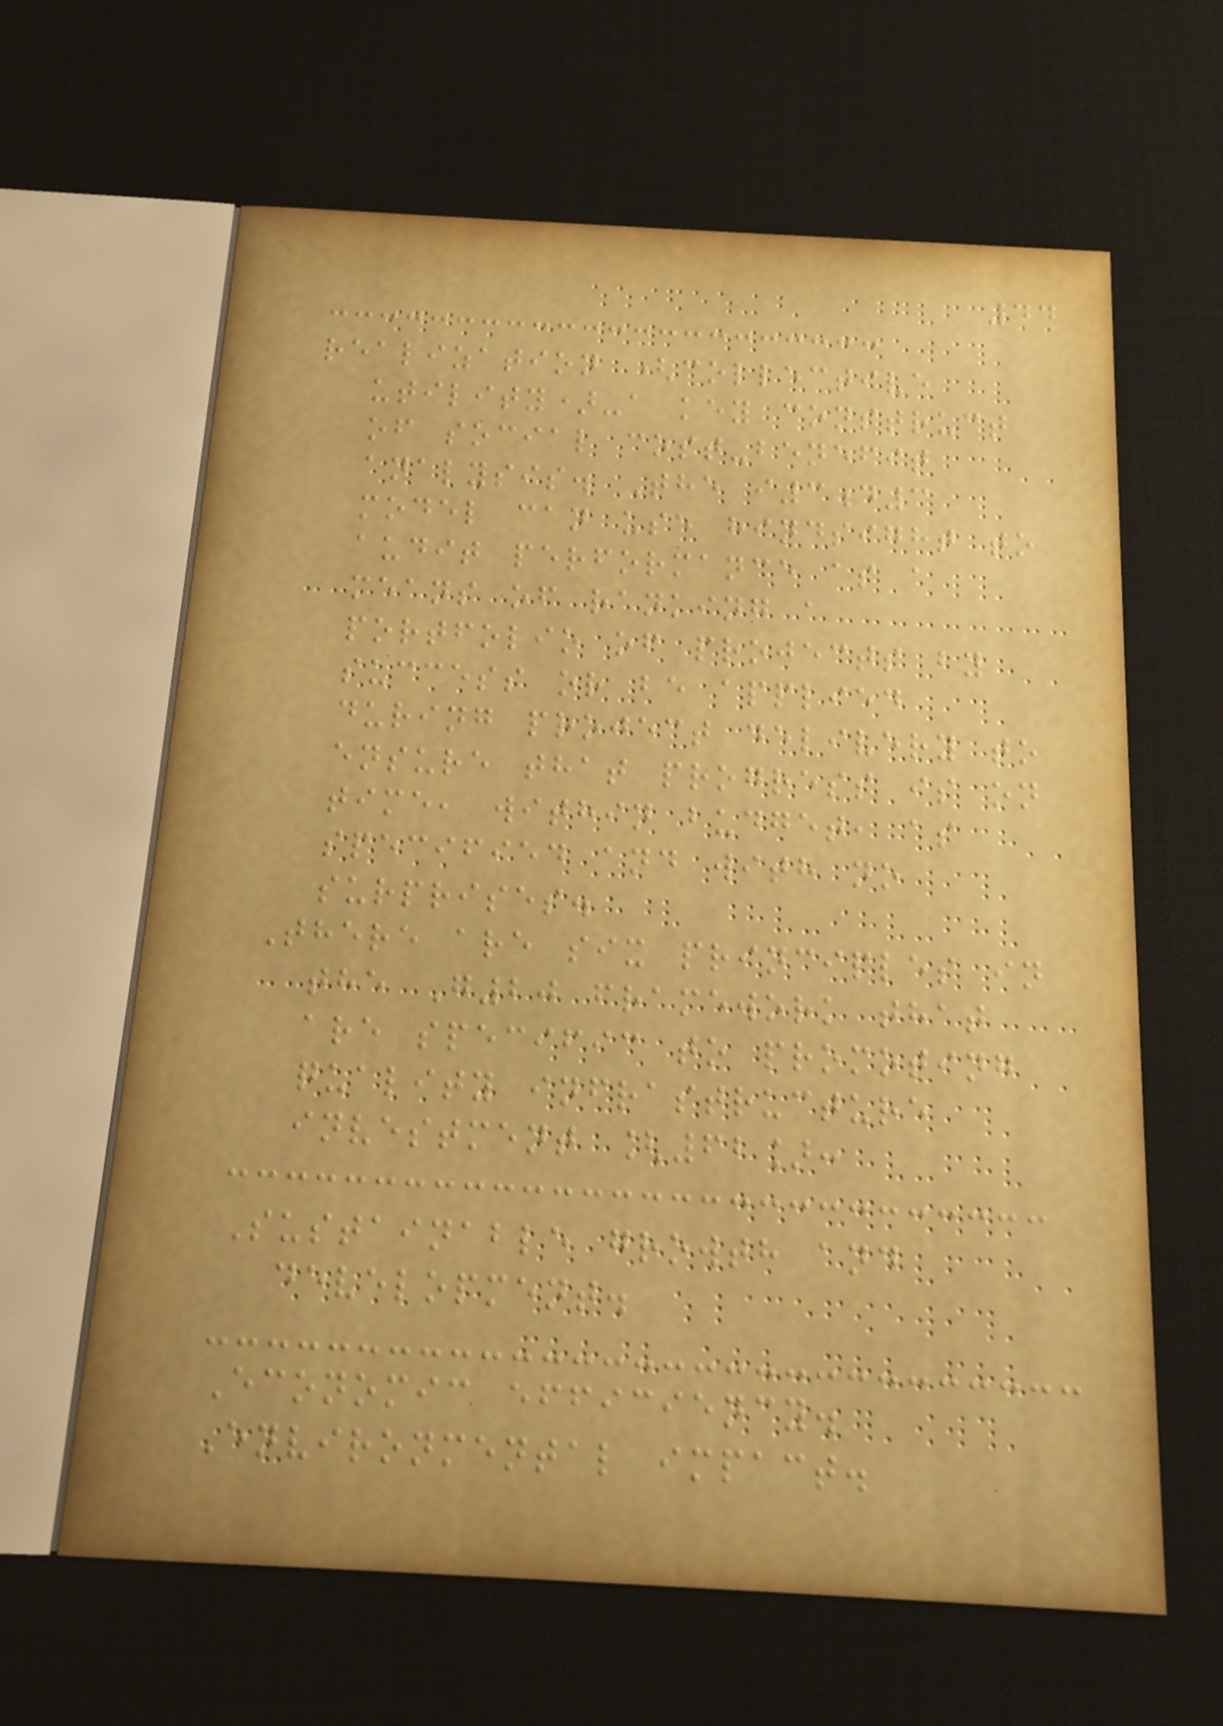44
realization (collective
utility)-a key construct
of social cost-benefit
analysis. The i3d3
model can use hindsight to
audit performance as a
means of ranking a
portfolio of projects by
success or be applied
during project delivery to
ensure that progress is on
time, within budget, as
specified and with no
surprises.
There are six principles in
the G20 framework that
are specific to promoting
quality infrastructure
investment [62]:
Sustainable growth and
development.
Economic efficiency.
Environmental impact.
